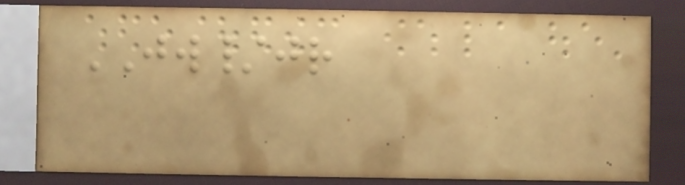JW/jr
